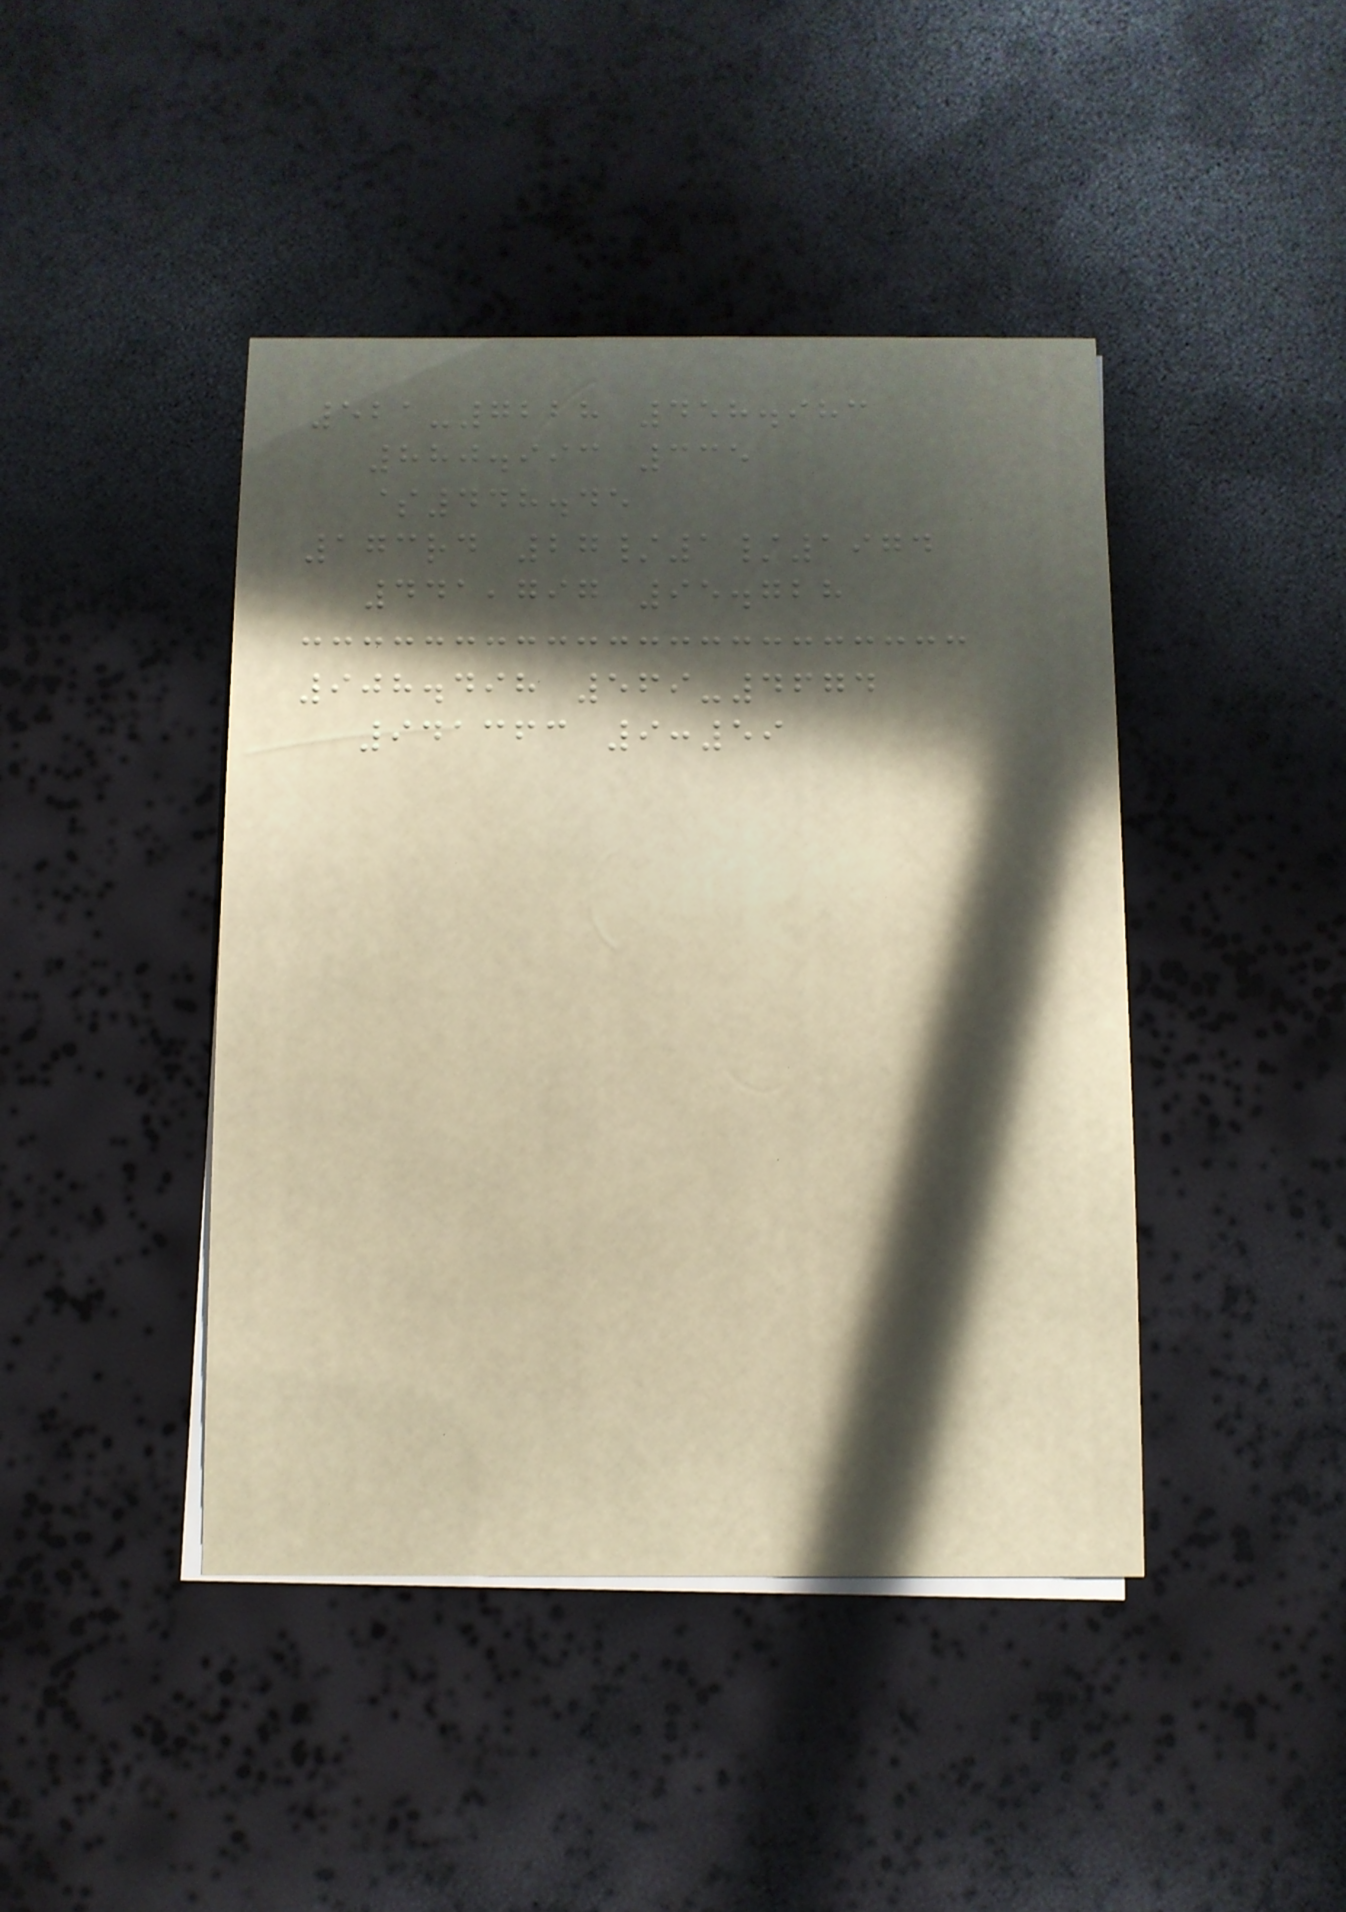521-7228 458.983
880.993 335
$448.45
173rd 27/1/1974
441,797 95.728
908.498 569-4674
941363 9:59
